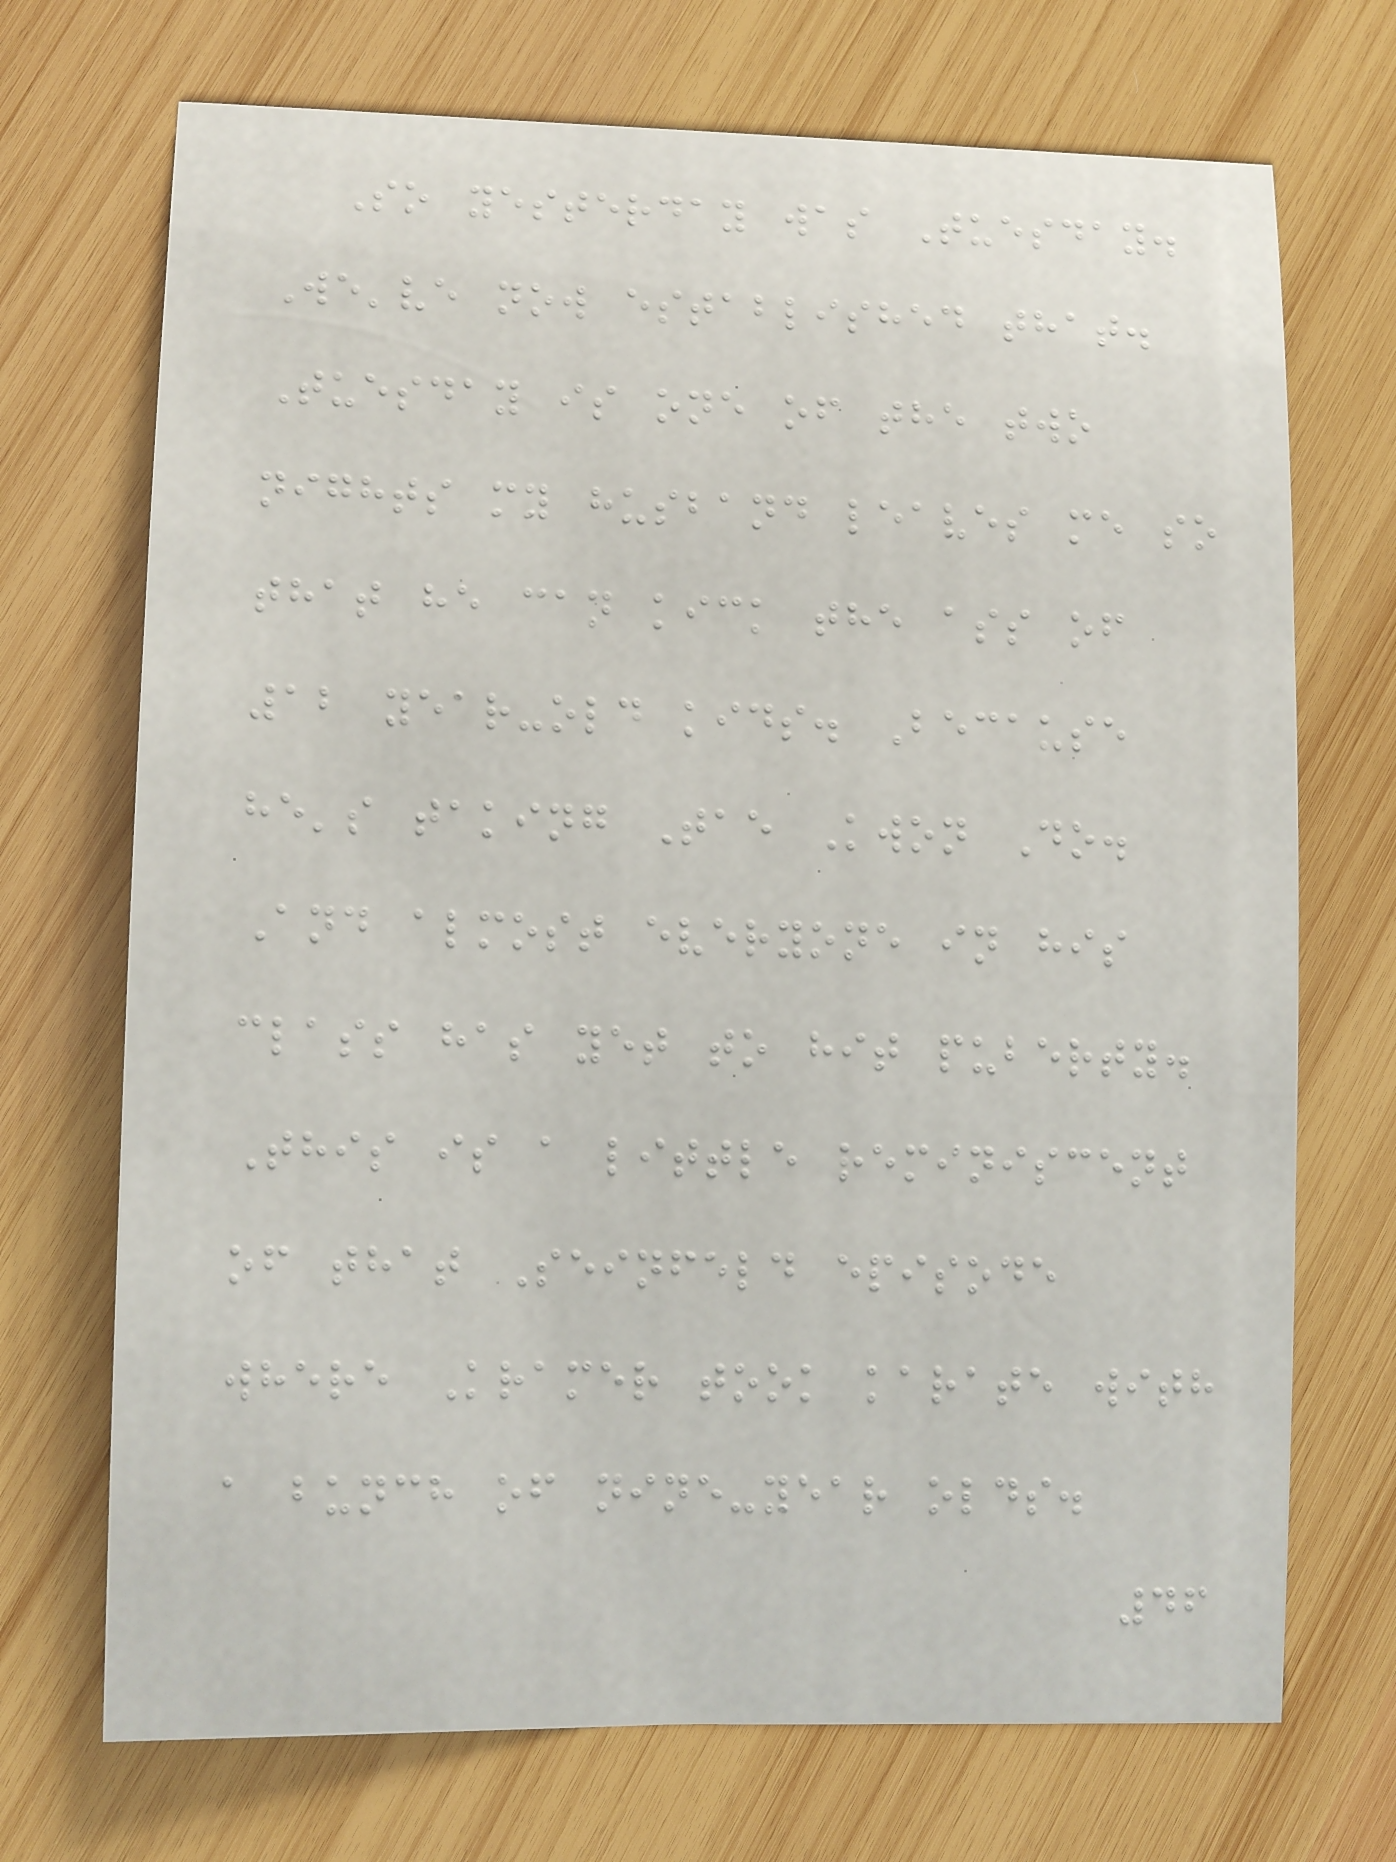So yesterday was Tuesday.
We've now established that.
Tuesday is one of the two
nights my husband leaves me so
that he can kick the ass of
12 year-old kids. Because
he's taking Tae Kwon Do.
And almost everyone in his
class has yet to hit puberty.
This is a little reminiscent
of that Seinfeld episode
where Kramer took karate with
a bunch of nine-year olds.
46
